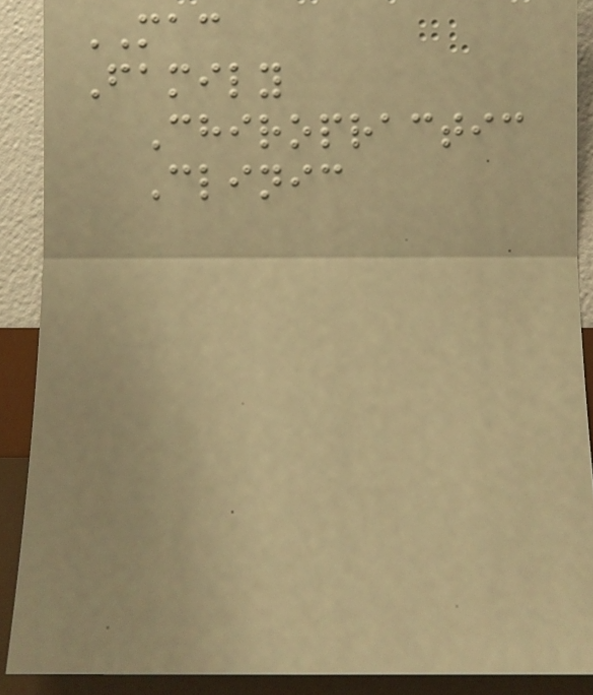MAC
Family
Chiropractic
Clinic
